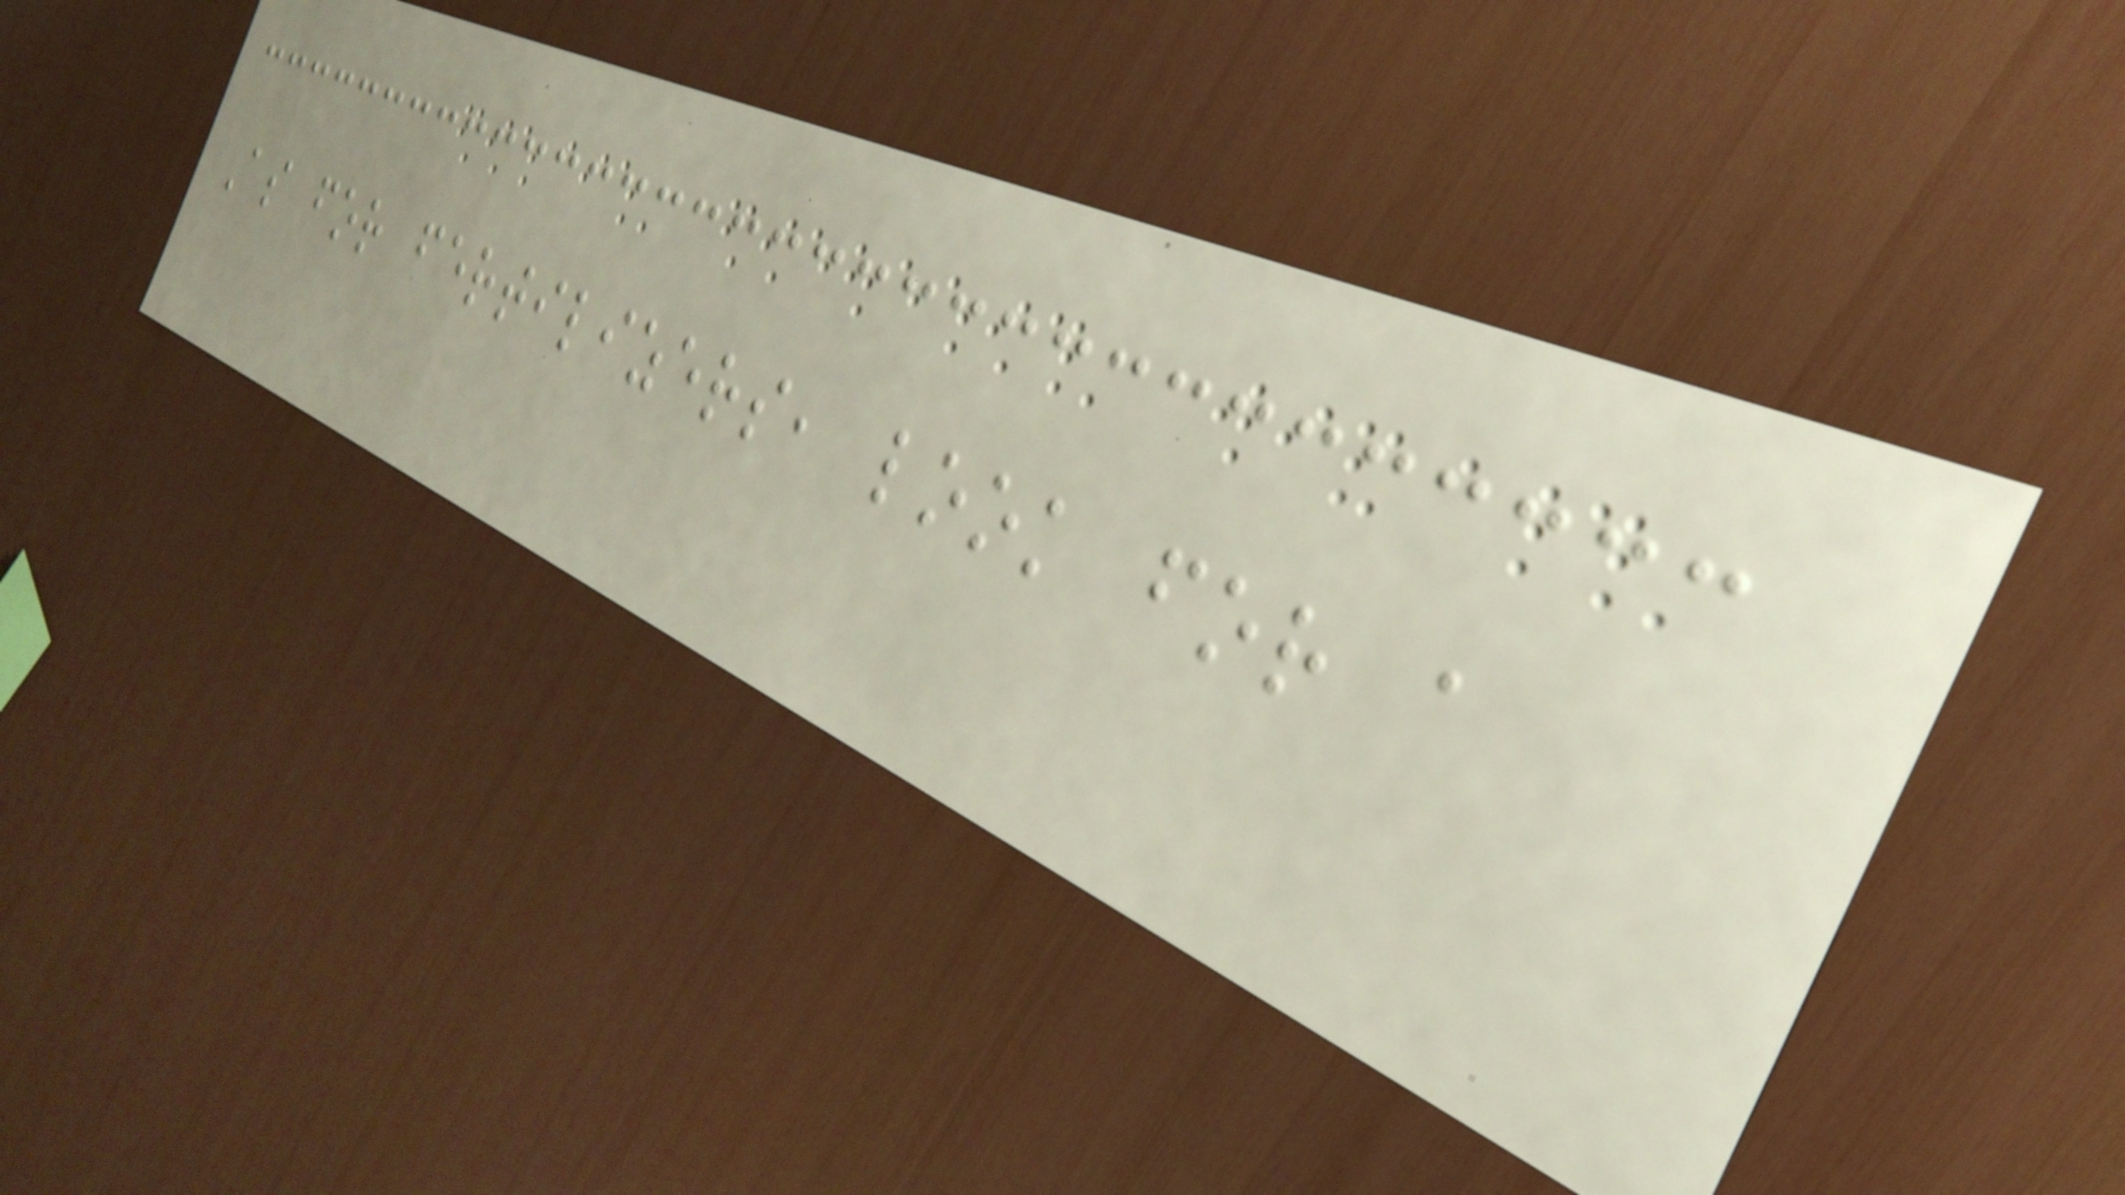As for fertilizers, look for a
